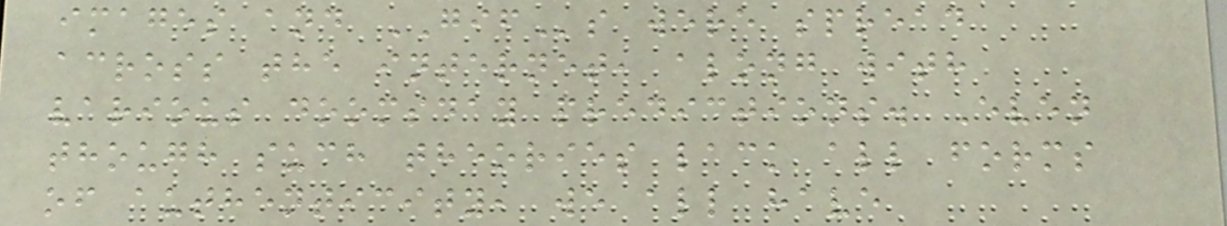images and GIFs were spread
across the internet, along with
various doomsday predictions. Even
though such theories lack all forms
of authenticity, we all have
